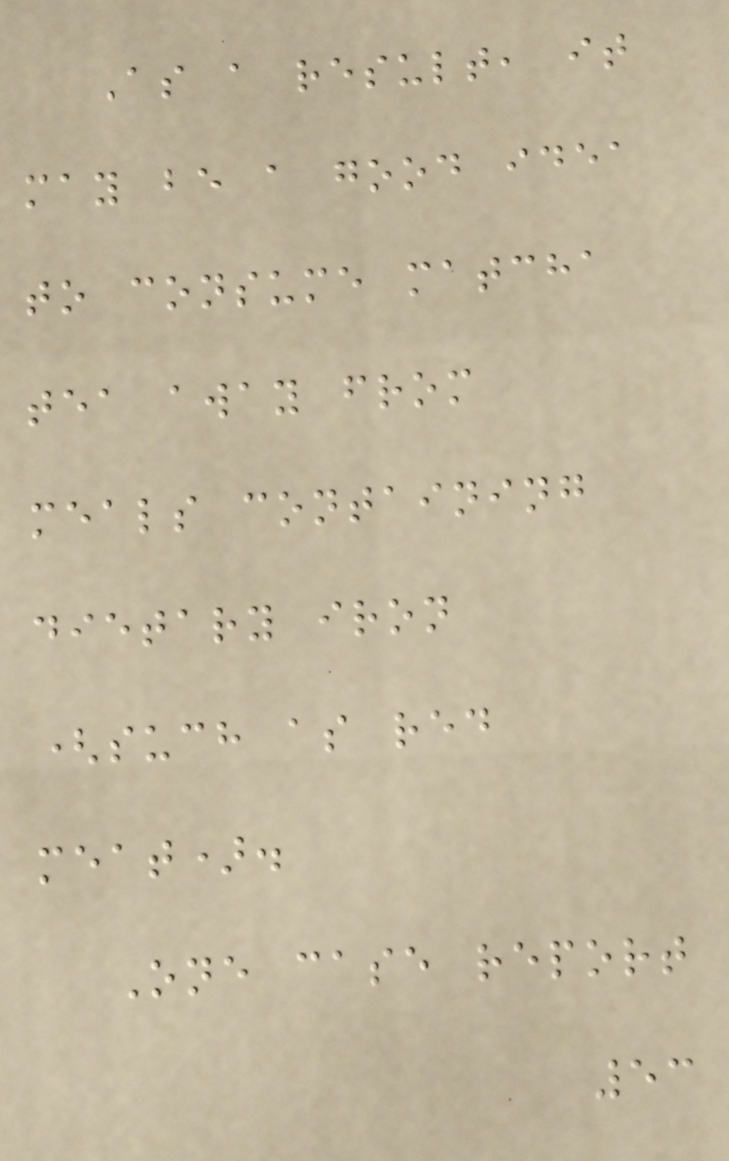As a result, it
may be a good idea
to consume matcha
tea away from
meals containing
dietary iron
(such as red
meat).
One case report
53
